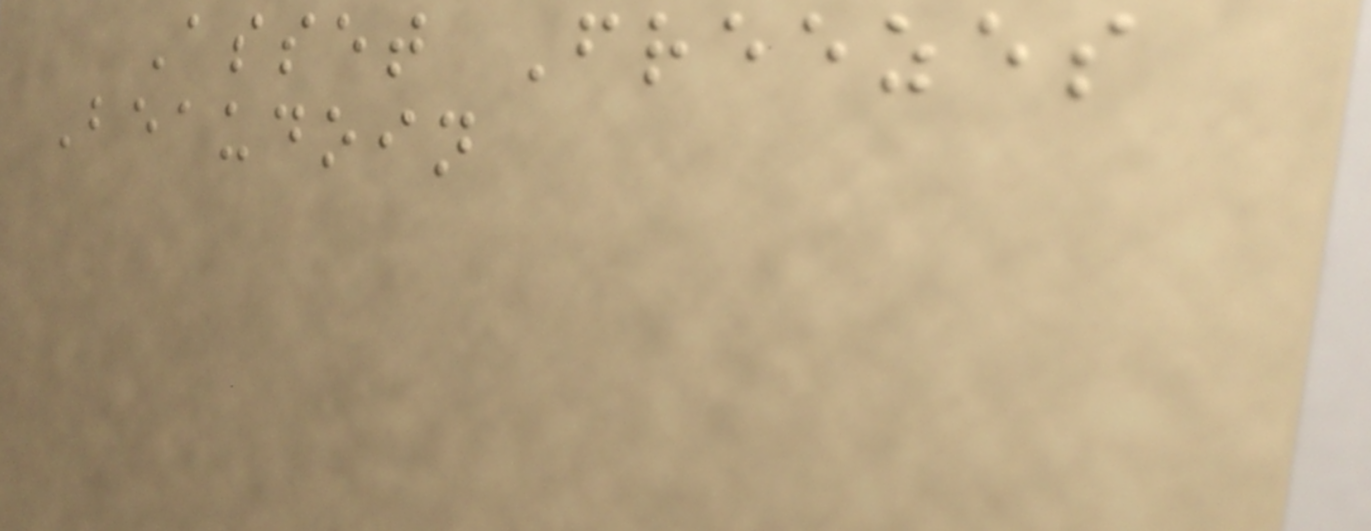Asset Freezes
Beaudoin
